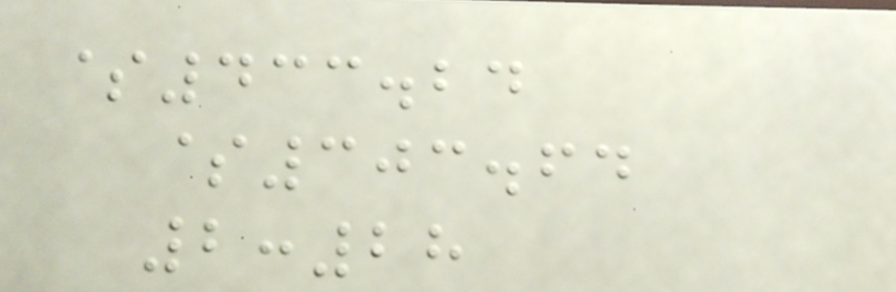$433.24
$303.64
2:28
